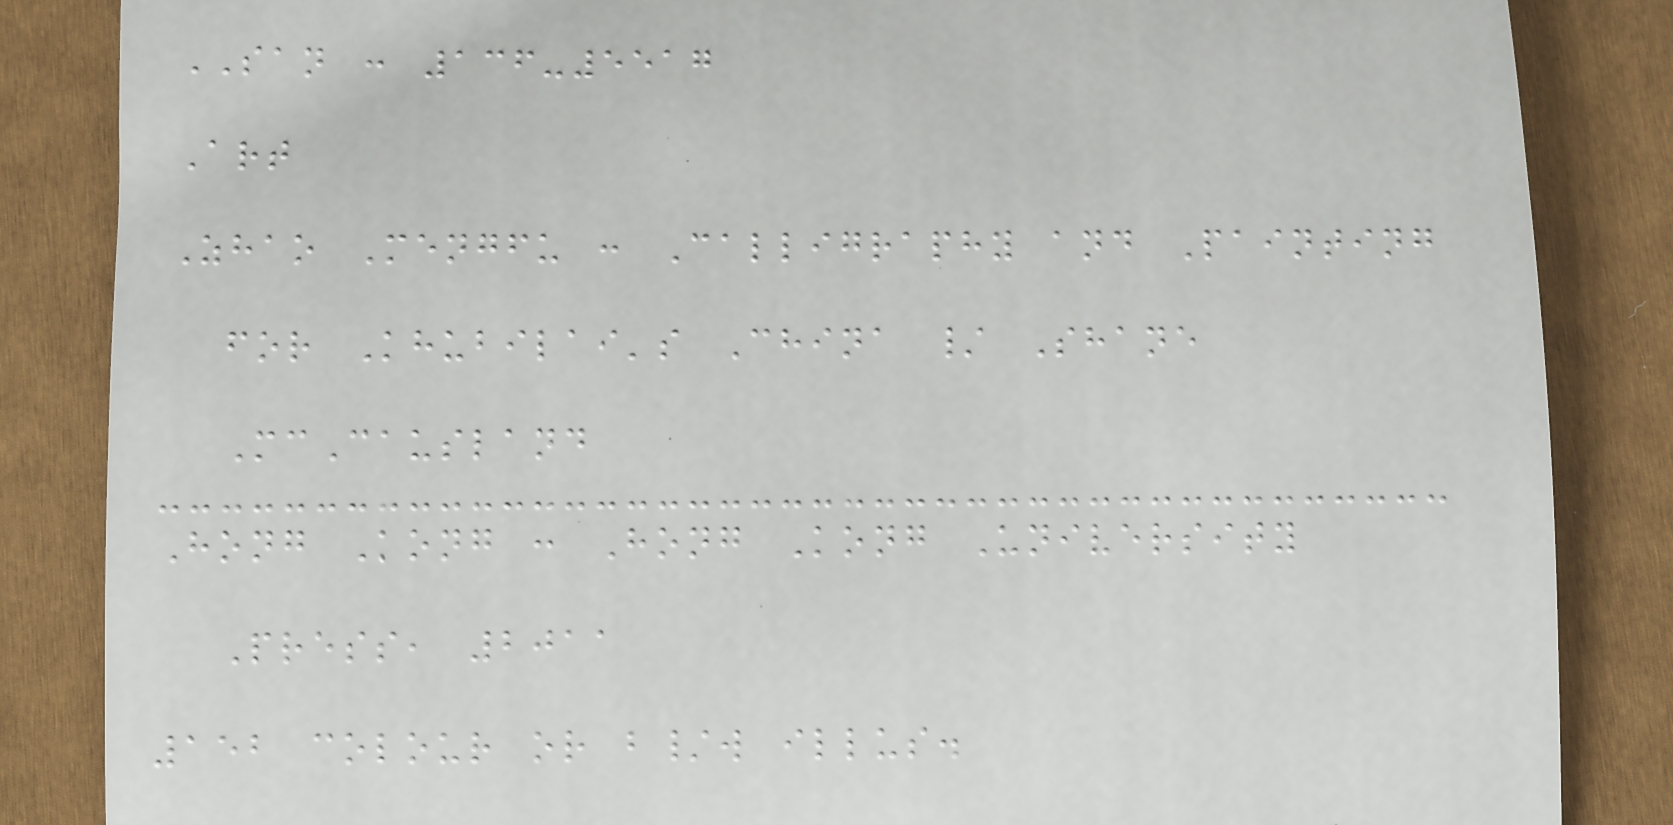SAN : 136-5517
Art
Zhao Mengfu : Calligraphy and Painting
for Khubilai's China / Shane
McCausland
Hong Kong : Hong Kong University
Press, 2011
152 colour or b/w illus.
